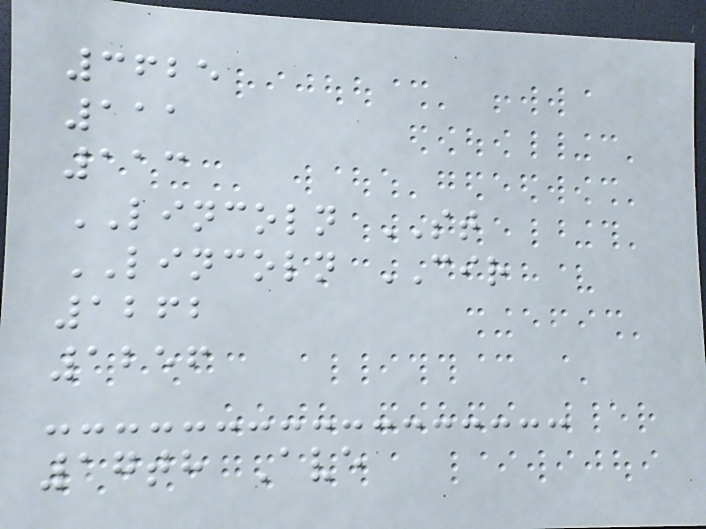3625
111
113
LINCOLN ST
LINCOLN CIR
1262
1256
17th Ave
